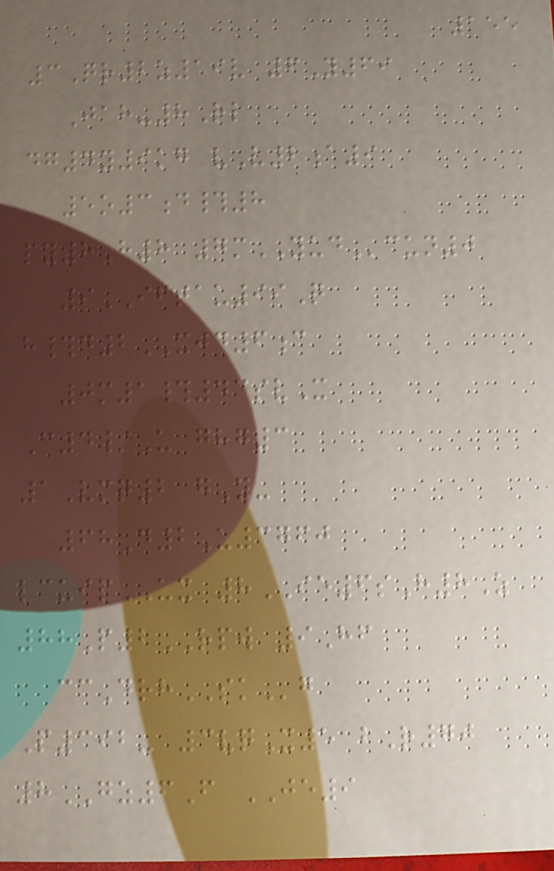155
3Qr2z19v 6Y69
Jah-8Rl
dg4y9kg vV2a9
5o3d#8
py8H8 7mYUDcun0
9IFTAU99Q
h#d2XJD6c
0m1#43svX
C4/U ghg3
1Vmq2 gY-
68D2U3760
lcuipUX 8IE6sH8Z
88P2RPW 9Hf
ccDrhSKg
P392- 3vqX5 bR70
8GZ6F JE9
